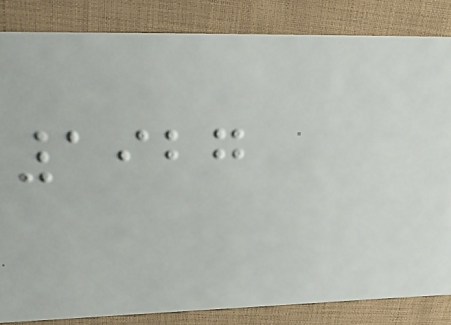1927
